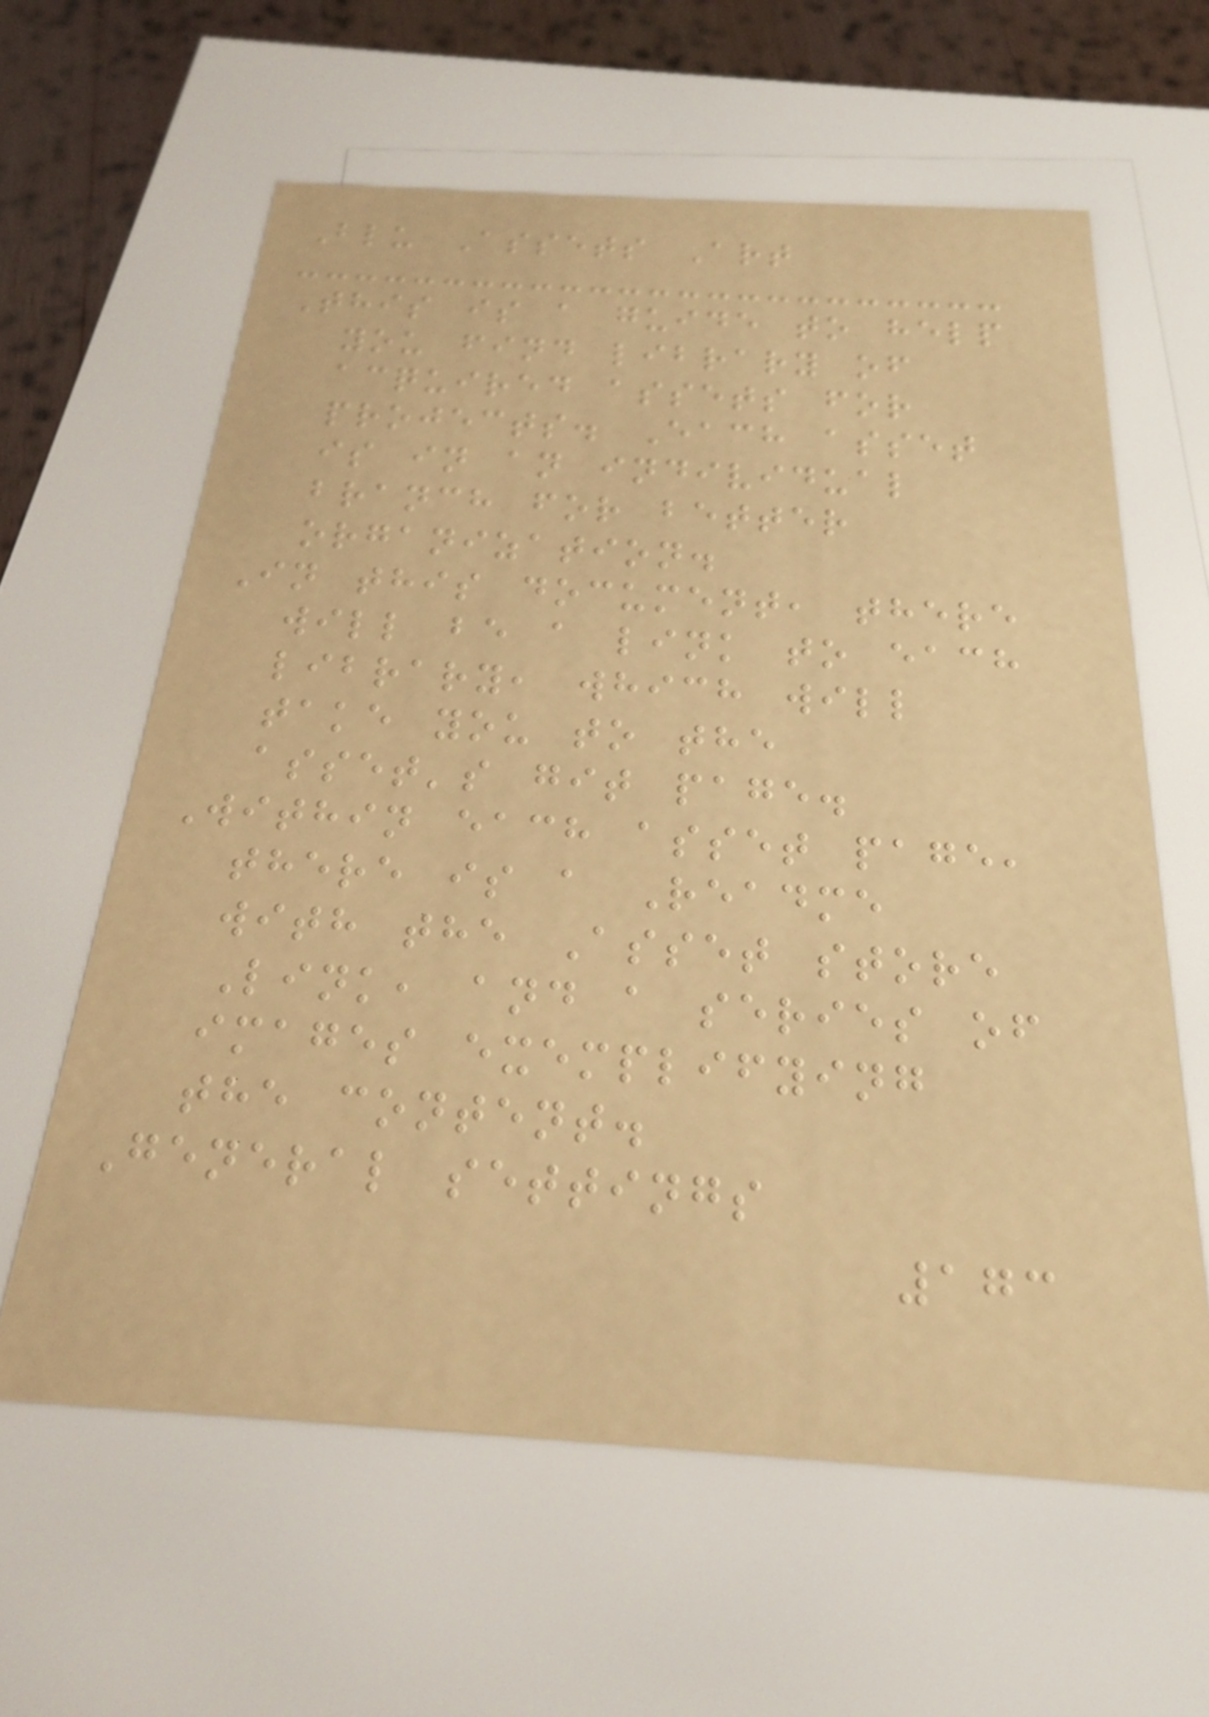Blu Assets Art
This is a guide to help
you find library of
acquired assets for
projects. Each asset
is in an individual
branch for better
organization.
In this document, there
will be a link to each
library, which will
take you to the
asset's git page.
Within each asset page,
there is a Readme
with the Asset store
Link, and a series of
images exemplifying
the content.
General settings
173
